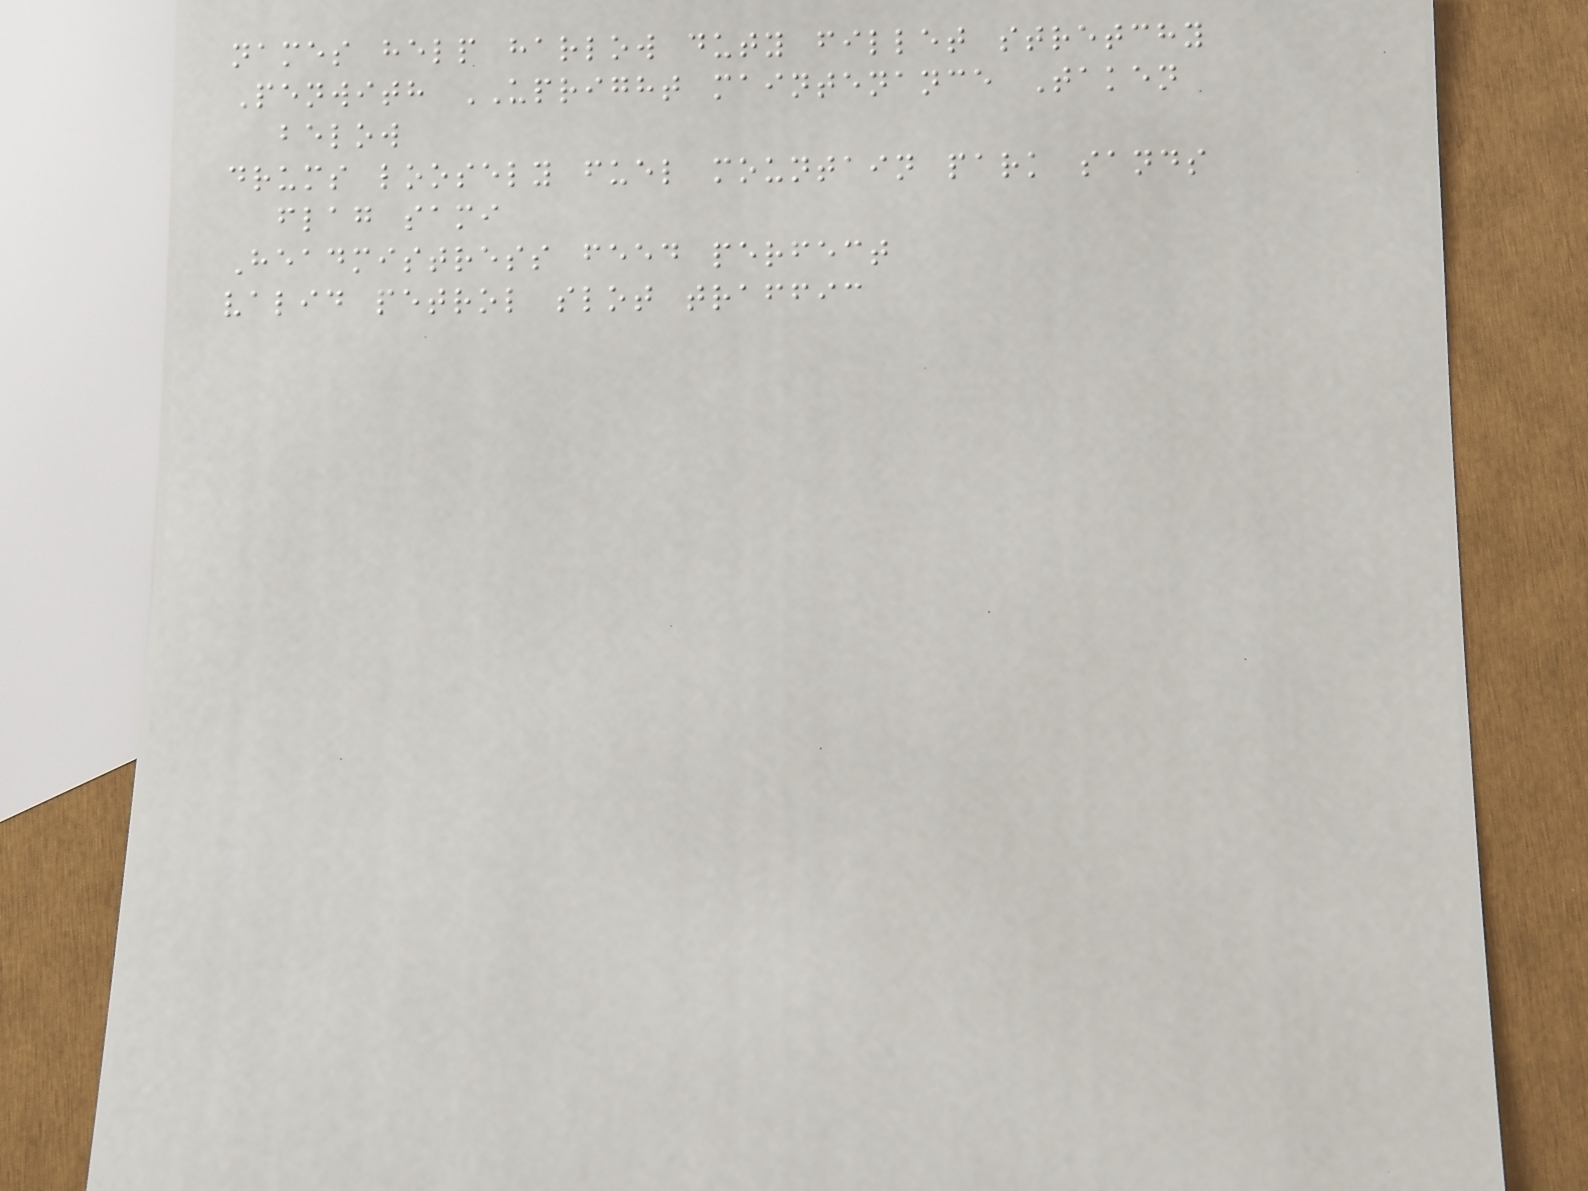names help harlow duty fillet stretchy
Penwith UPRIGHT maintenance Taken
below
drums loosely fuel mountain park sands
flag sami
Headmistress feed perfect
valid petrol slot traffic
